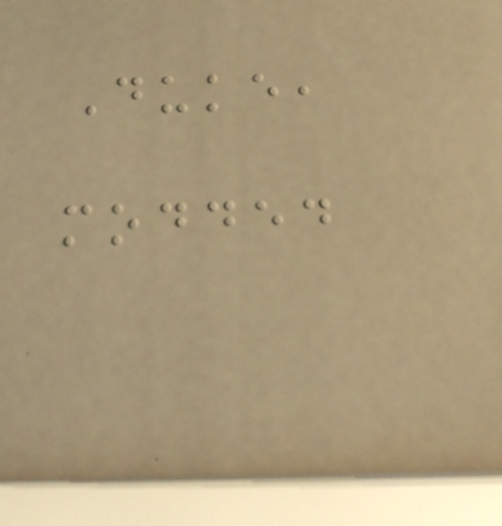Duke,
modded
